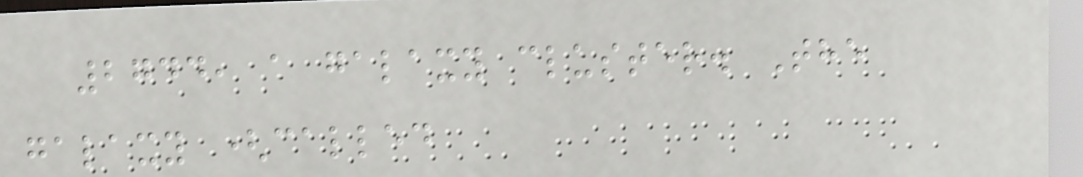2744, a galaxy cluster. The
galaxy (called
